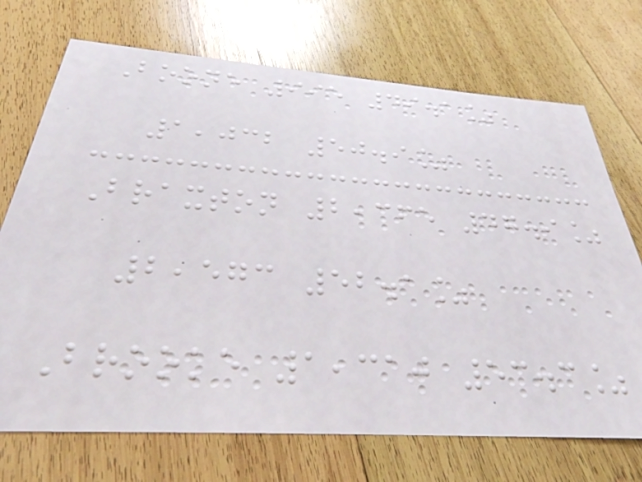Boone 995 49.1%
1,032 50.9%
Braxton 2,365 47.9%
2,573 52.1%
Brooke 1,310 53.3%
